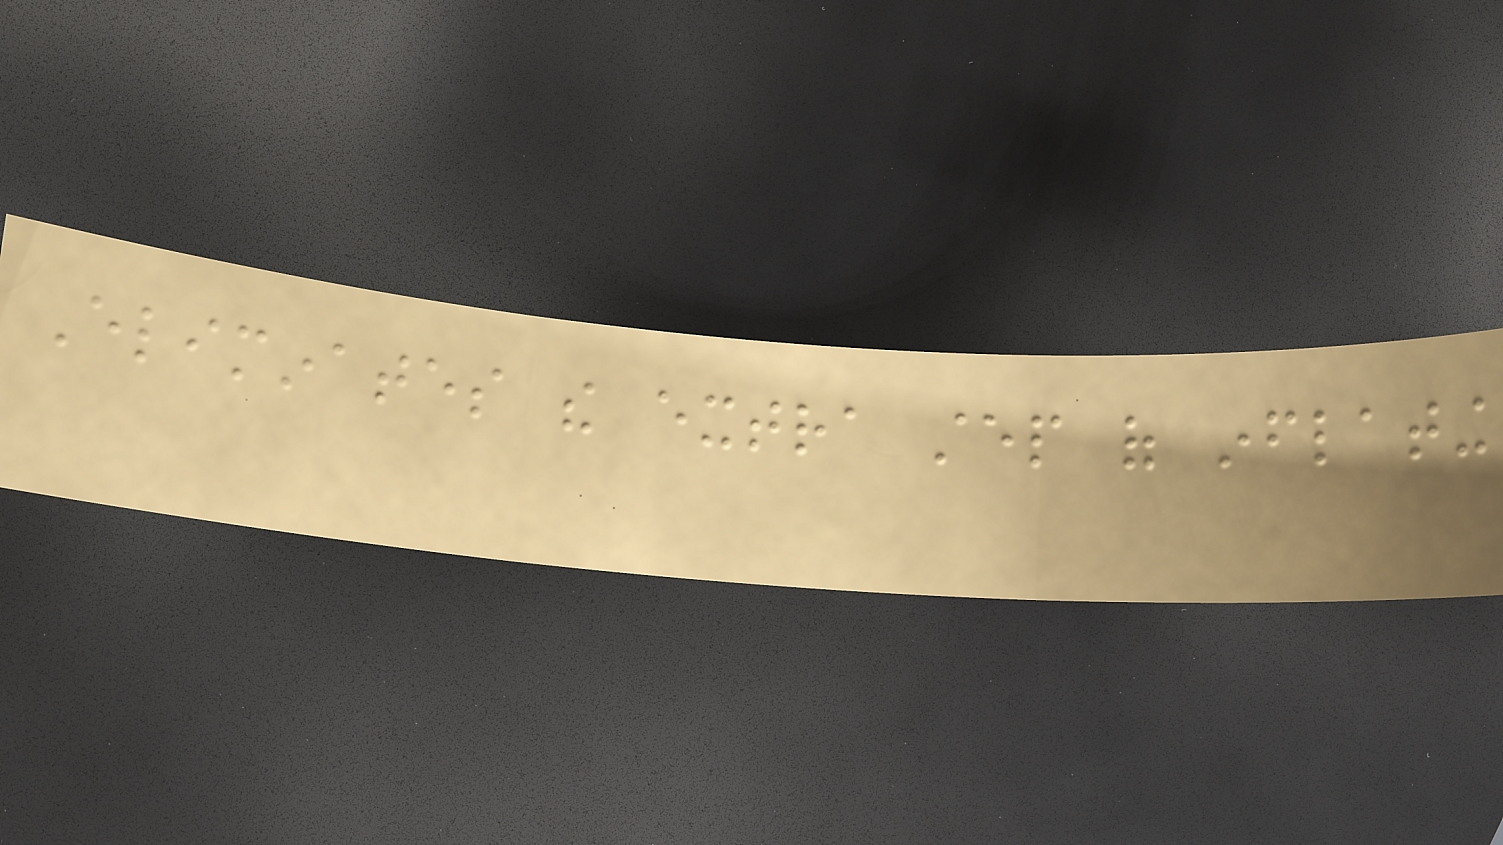Eliminates the extra step of inflating
